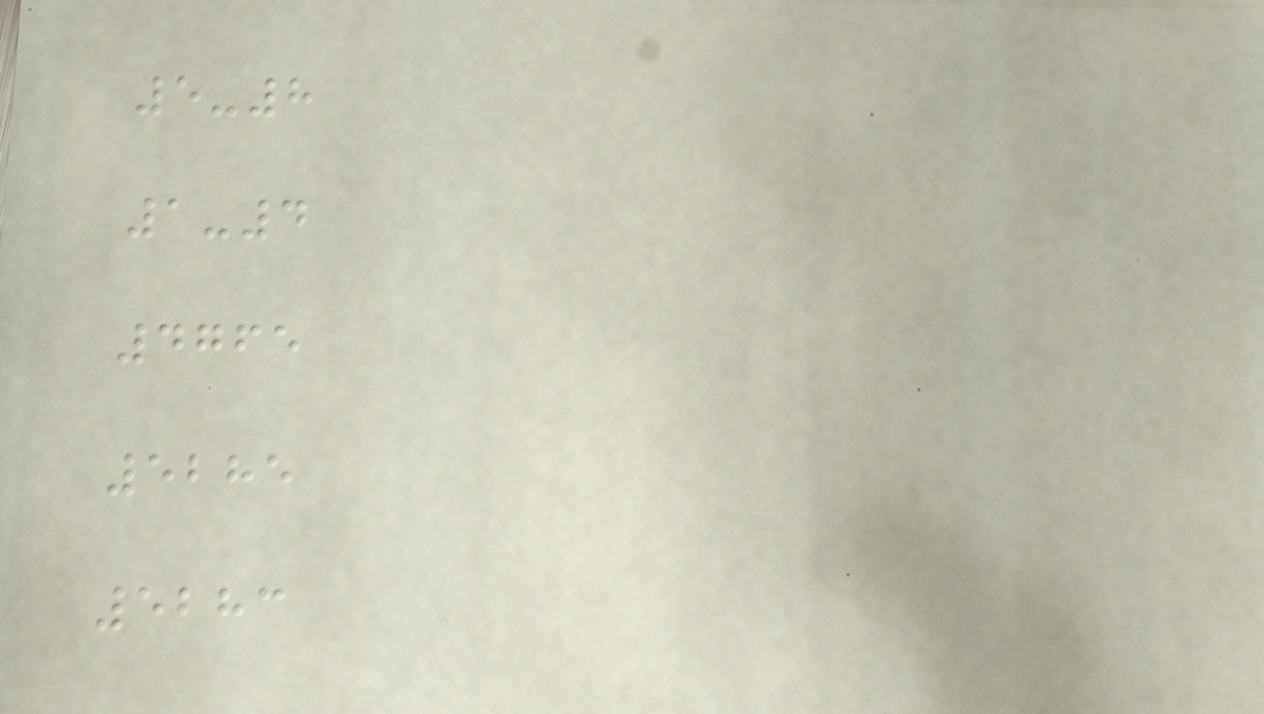5-8
1-4
4765
5285
5283
